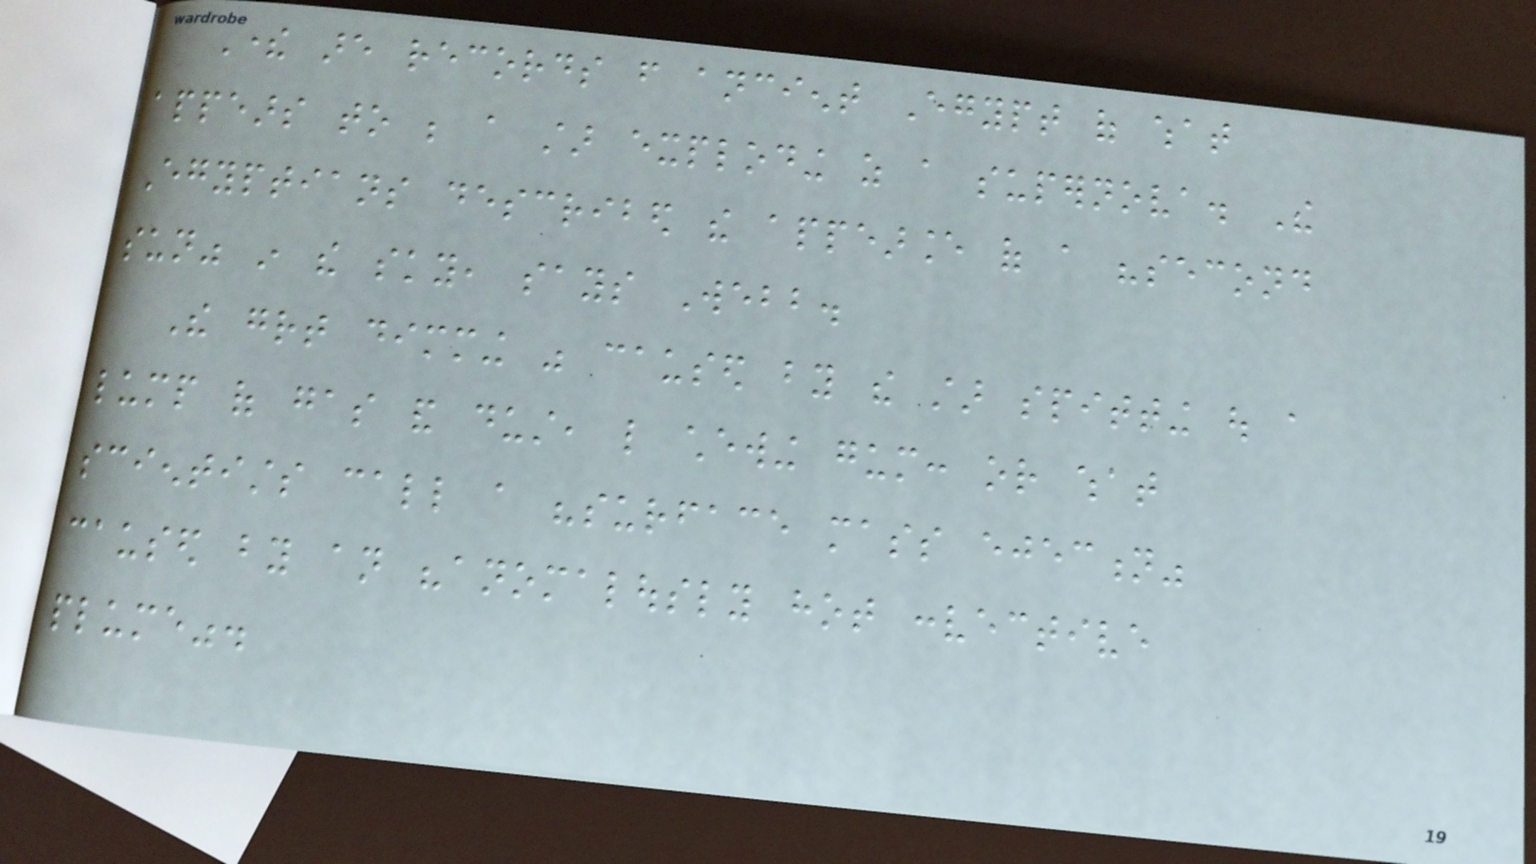There are records from ancient Egypt of what
appears to be a star exploding as a supernova. The
Egyptians described the appearance of a "second
sun" in the sky, says Webb.
The great dimming was caused by the star spitting out a
lump of gas and dust, like chewing gum: or what
scientists call a "surface mass ejection"
caused by an "anomalously hot convective
plume".
